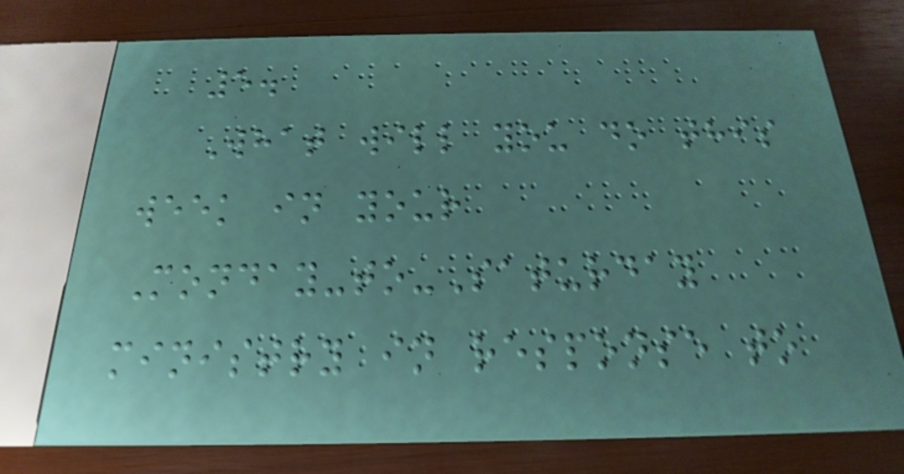5.
What will you do this
week in your
Monday-to-Saturday
ministry in response to
